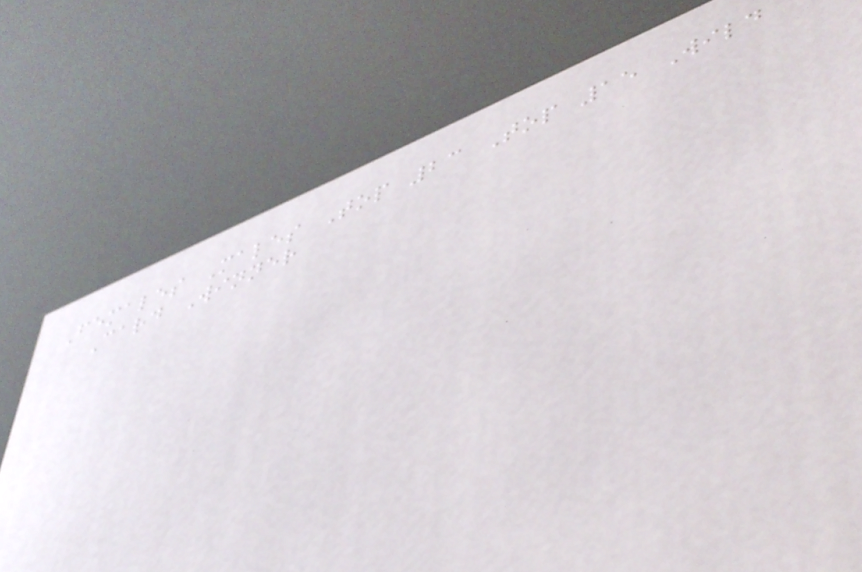Females Males Top 23 Top 15 Wild
Card Winner
